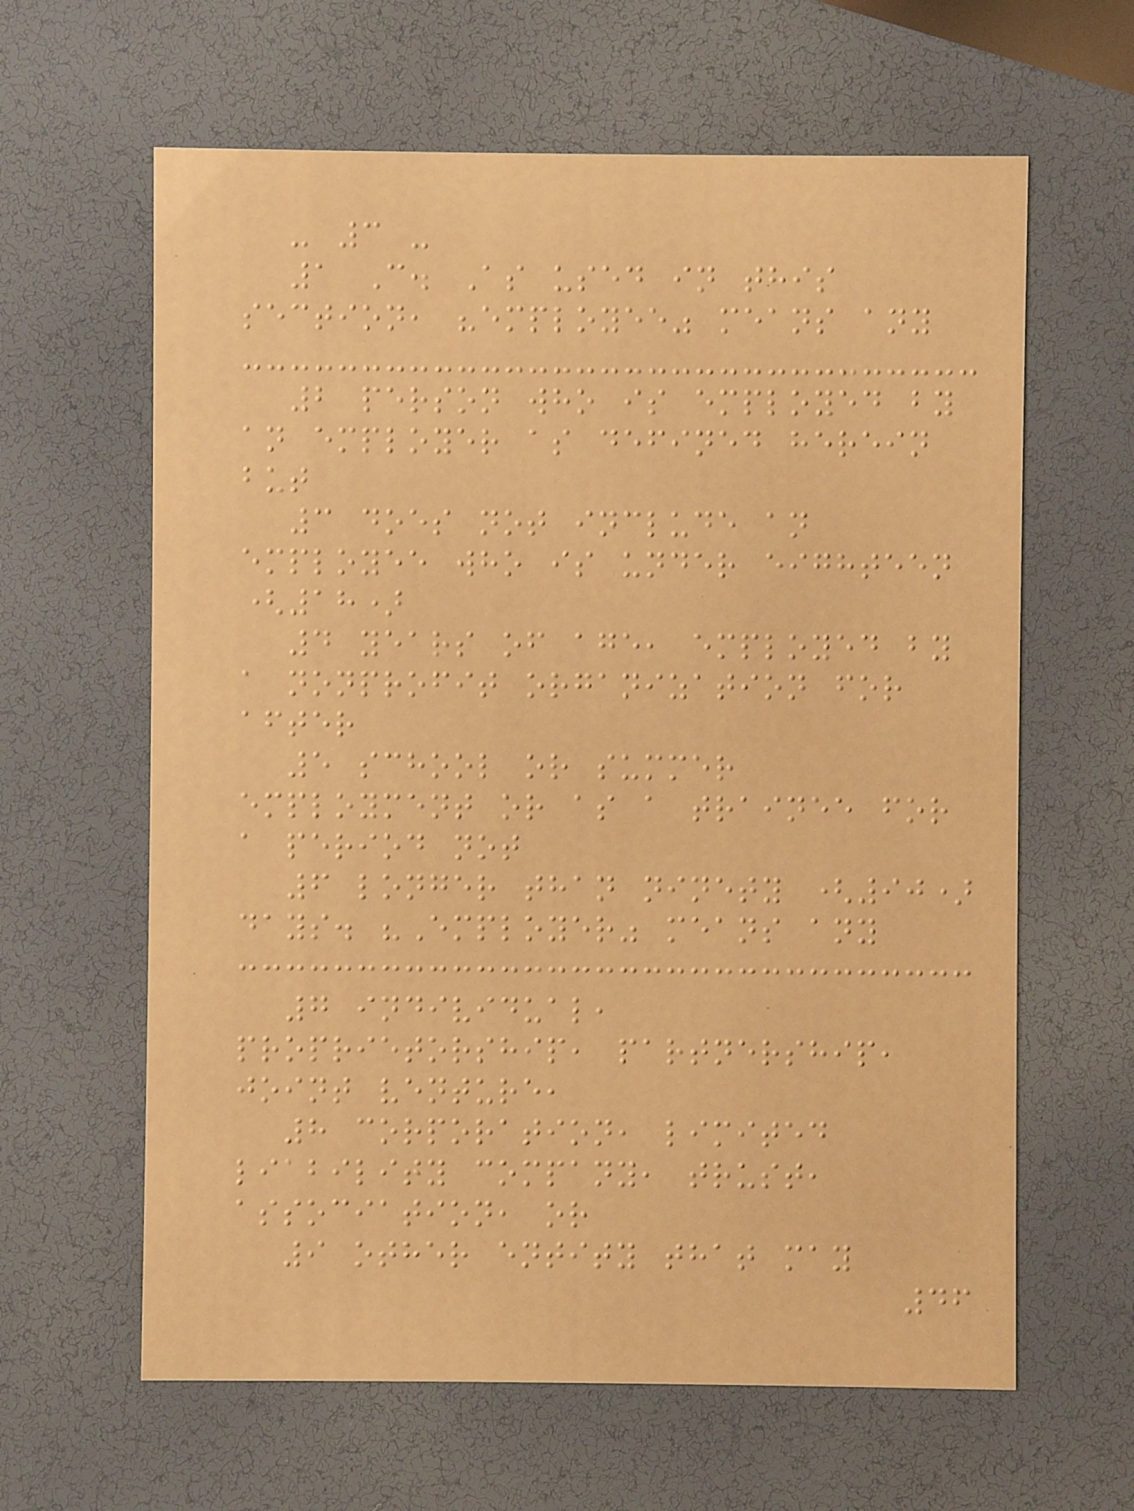- 3 -
1 C. As used in this
section, "employee" means any
2 person who is employed by
an employer as defined herein
but
3 does not include an
employee who is under eighteen
(18)
4 years of age, employed by
a nonprofit organization for
after
5 school or summer
employment or as a trainee for
a period not
6 longer than ninety (90)
days. "Employer" means any
7 individual,
proprietorship, partnership,
joint venture,
8 corporation, limited
liability company, trust,
association, or
9 other entity that may
46
